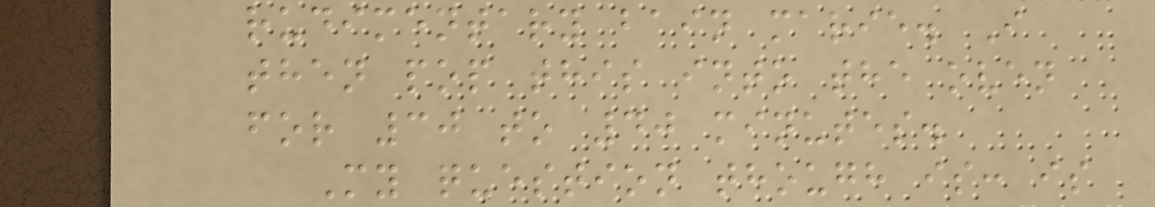rudimentary bain marie. I
then pop this into the oven
for 30 to 40 minutes.
My question though is: is
